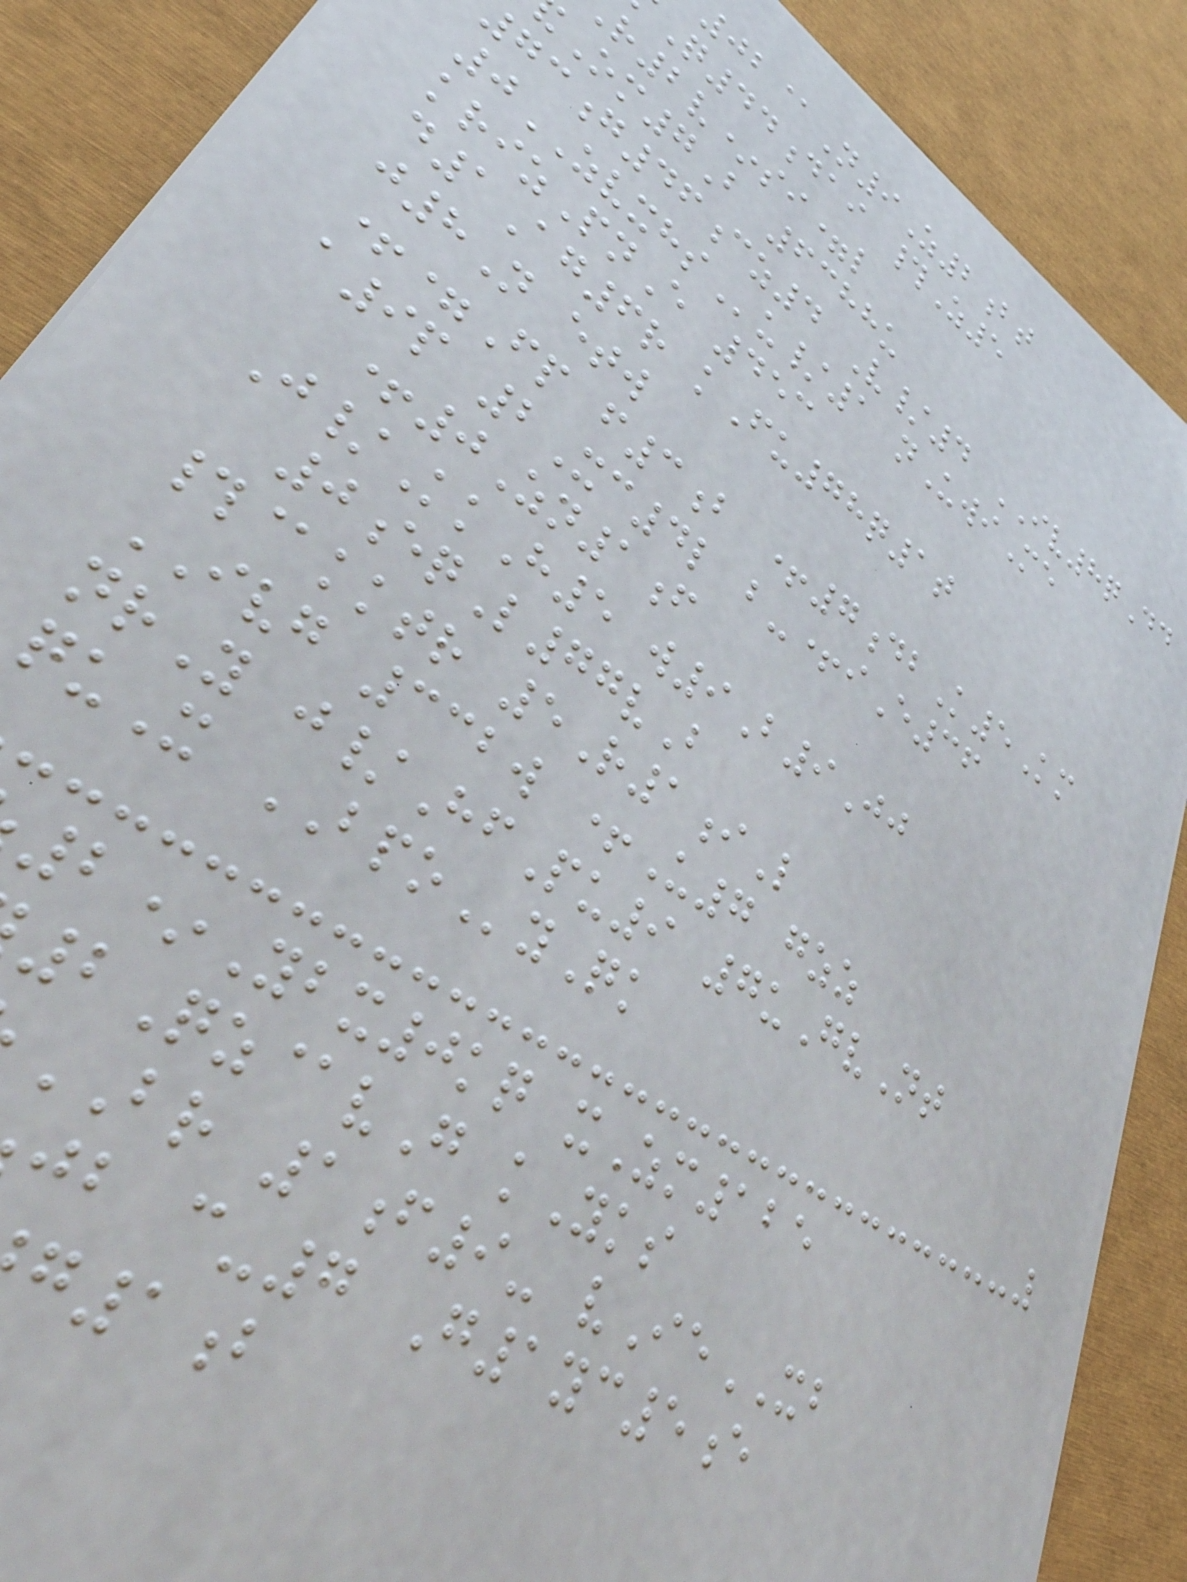02@N9Z2bt
Q44dai #Z5
r2v*si=l
Om7B 6388u
g46cz4 V/4 IV8qDd
0ZVXHSu/1 nUwiMe
krizPnE 453
d1Ag6r kFu78q1t
j8N etw
+=Fp f3b +7dbK5Km
a9p 2Xc4l b-+iE36
+0Zn1f
J/KkH5 w9B9Jj
0eqL77vB
#@kktr 5R1iL
IVG 332w +U7 gzz
nrY j/HfPu9 7uGvNt
quX BPOyQk
2*Ybx0kq xZm125
2Qz@vG kYks
BR 1f9- vIeXB
jb c-7 G1yc5e
g1b
